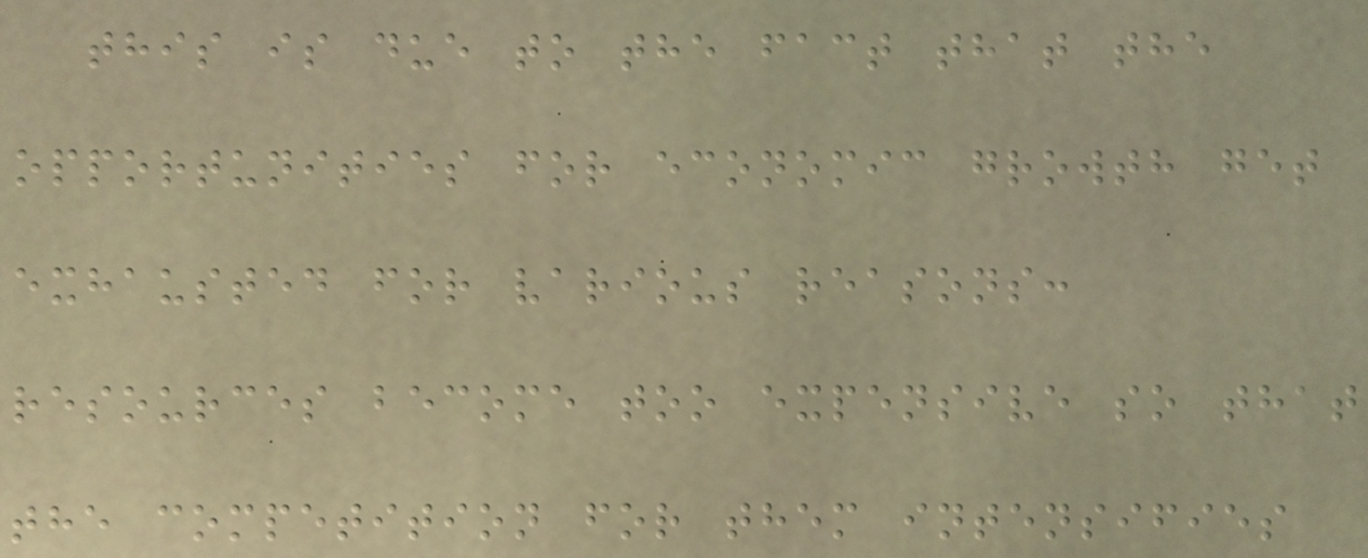this is due to the fact that the
opportunities for economic growth get
exhausted for various reasons:
resources become too expensive so that
the competition for them intensifies
